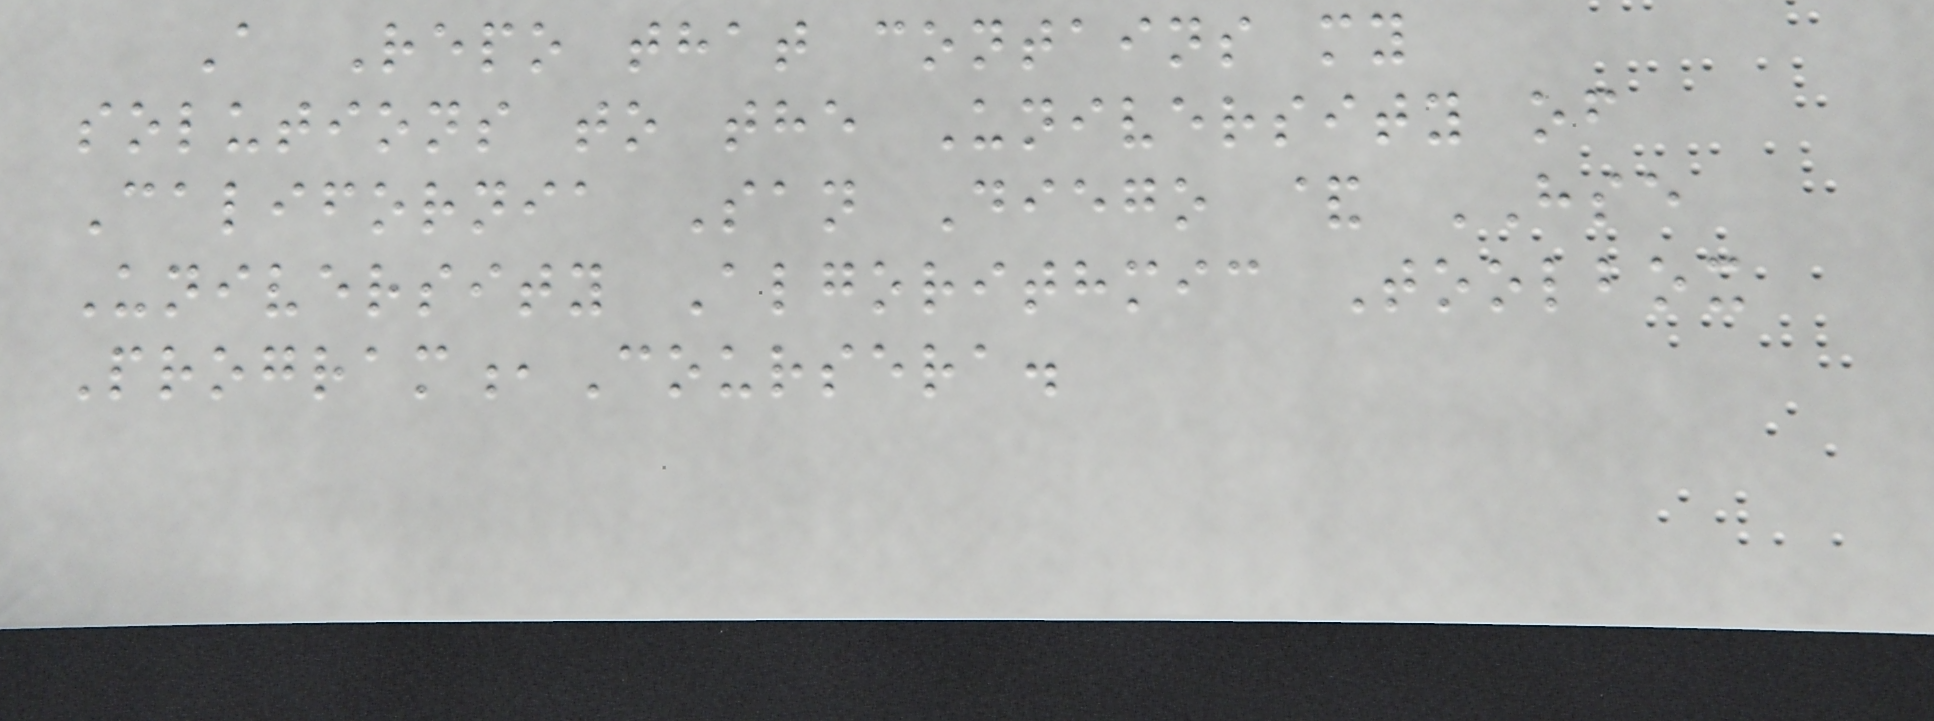A Repo that contains my
solutions to the University of
California San Diego & HSE
University Algorithmic Toolbox
Program,Coursera.
